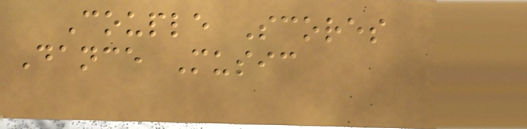Couple Scores
Dance Music
